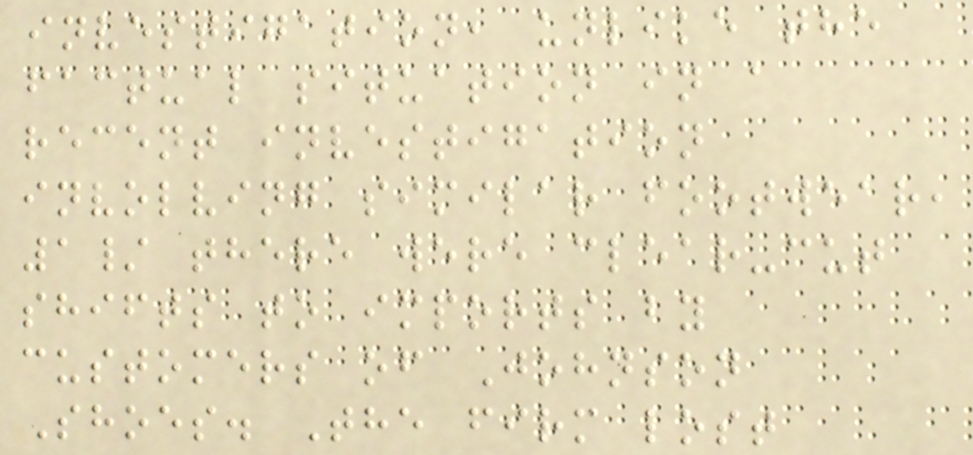investigation, unlike the
factual situation in a
recent investigation
involving similar footwear,
1/ there were clear-cut
shifts to imports by
customers of Johnson
Shoes. The firm lost
